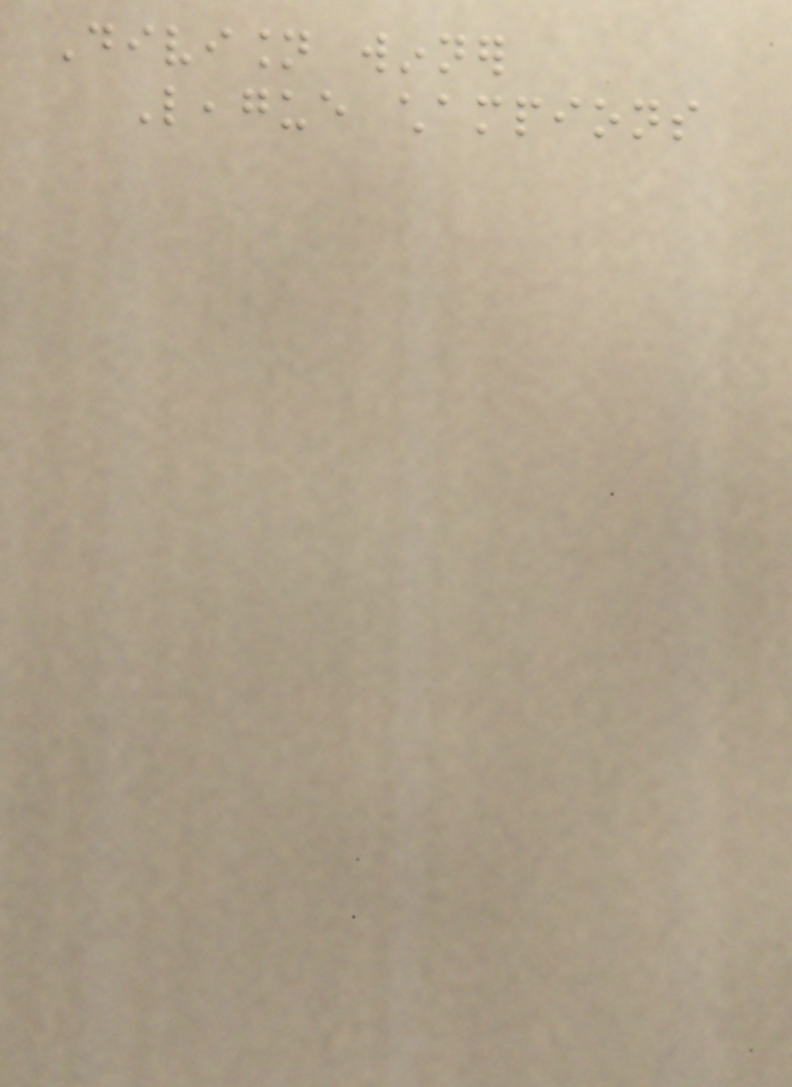Division winner
League champions
